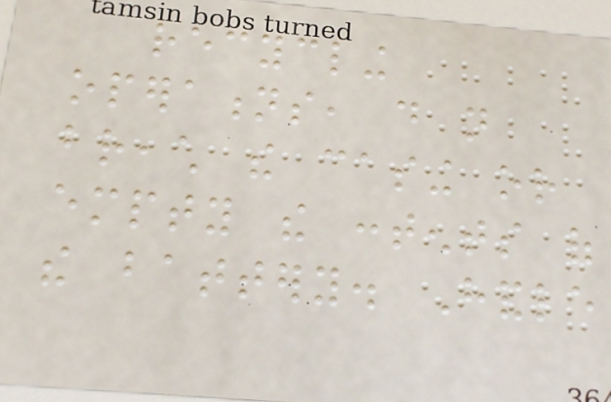recycling
operations, do not
breach the casing or
empty the contents of
the battery. Handle
